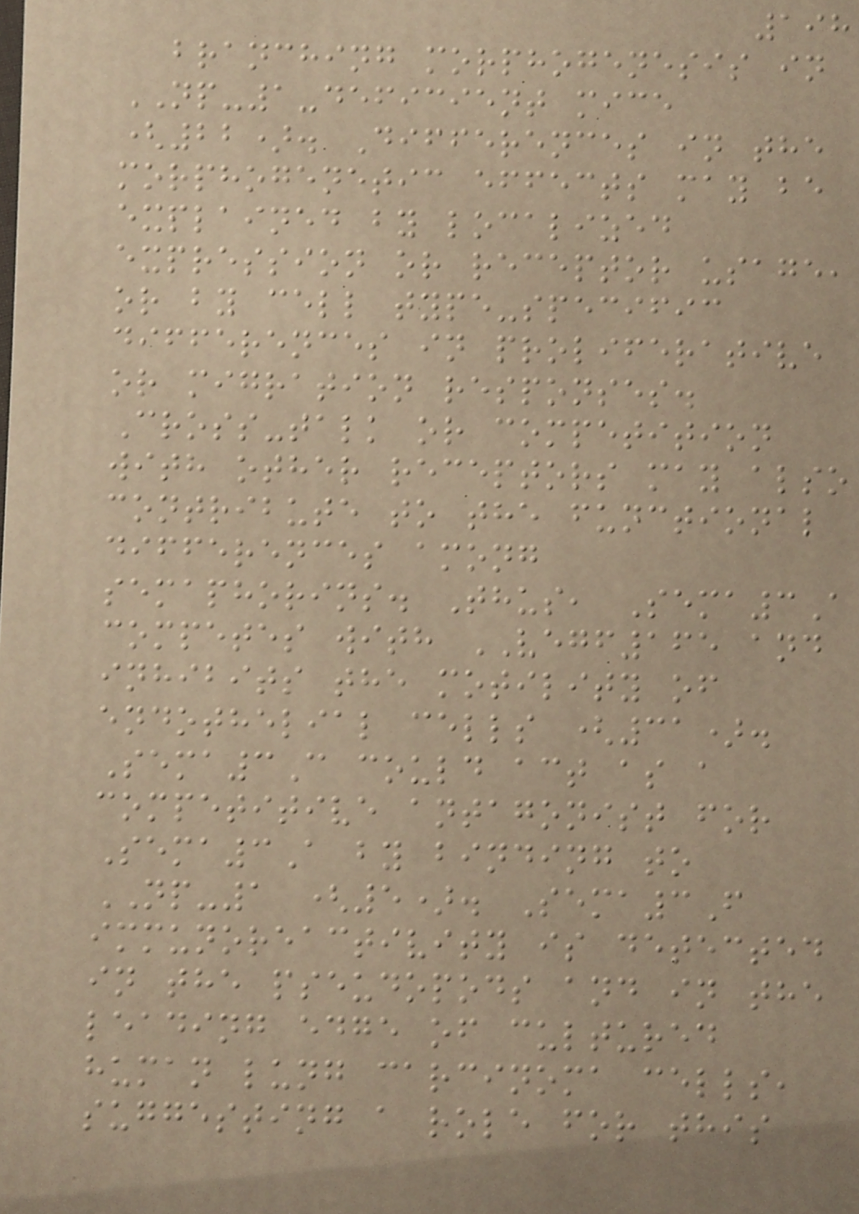198
branching morphogenesis in
NP-1-deficient mice
(22). Differences in the
morphogenetic effects may be
explained by localized
expression or receptor usage,
or by cell type-specific
differences in proliferative
or migration responses.
Cross-talk or competition
with other receptors may also
contribute to the functional
differences among
semaphorins. Thus, Sema3A
competes with VEGF165 and
inhibits the motility of
endothelial cells (31).
Sema3C could act as a
competitive antagonist for
Sema3A by binding to
NP-1 (5). Sema3F
immunoreactivity is detected
in the pseudopods and in the
leading edge of cultured
human lung carcinoma cells,
suggesting a role for this
